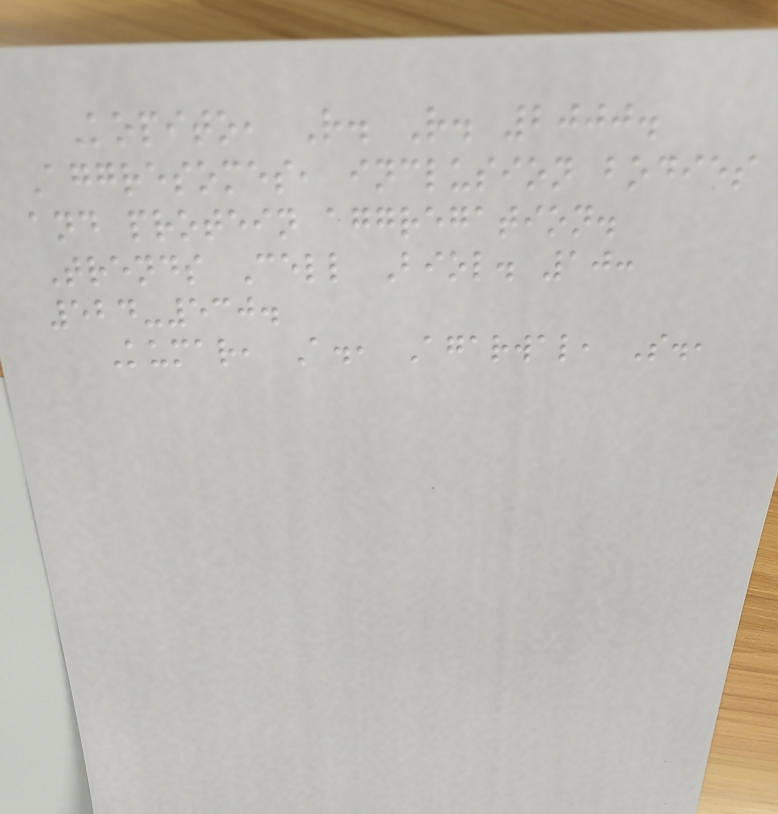Kopito, R. R. 2000.
Aggresomes, inclusion bodies
and protein aggregation.
Trends Cell Biol. 10:
524-530.
Kumar, A., Agarwal, S.,
